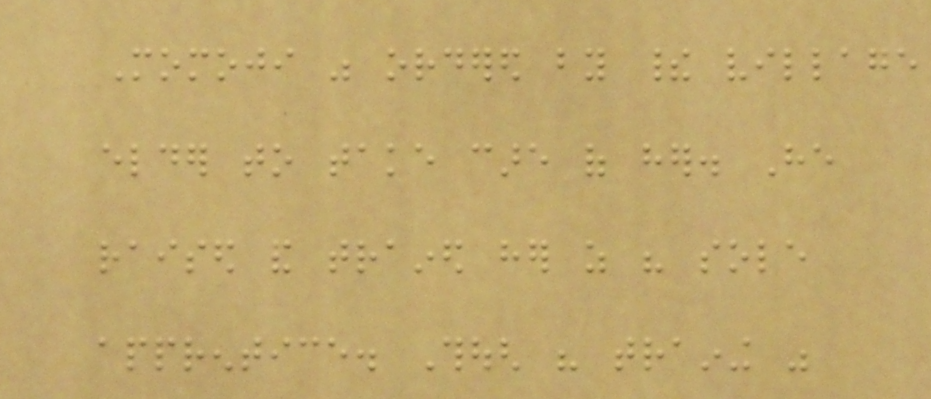Momoji was ordered by their village
elder to take care of her. He
raised and trained her as his sole
apprentice. Though his training was
